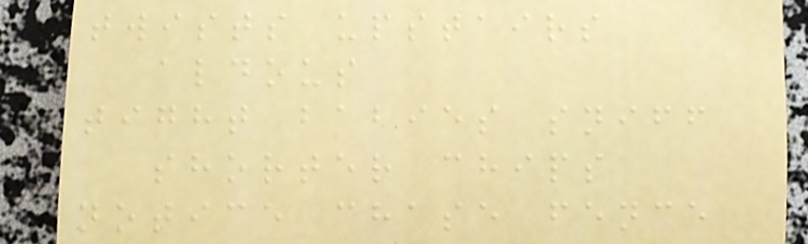twists upstairs
aldous
tight babies sniff
shorter chips
notice chase fence
